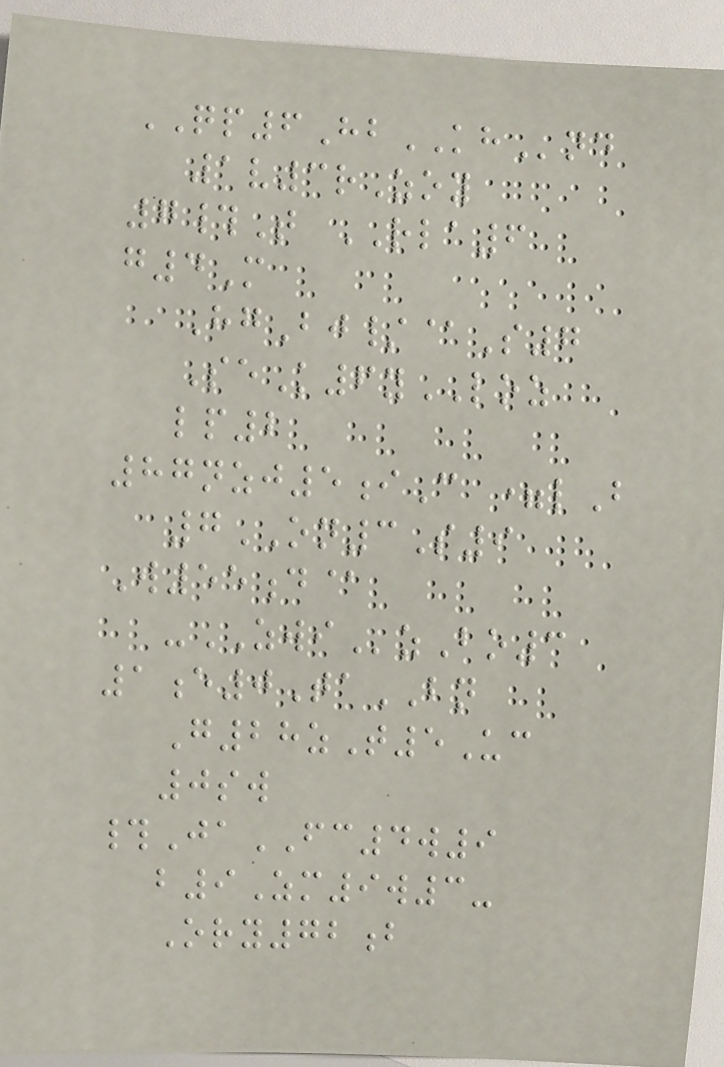QP6HbKHnd
1v3rZoy
7#T RLA6
g4M
HgBj/@S7
SeK6yLOZ
lp2
87nzj5iC =lB
7ON3S9
W55d@
-ZWIzBo3
1e0TaBN
G28zT5Uc
0sw
#JaFC4w9
b9Zm9w3-
Ory72b
